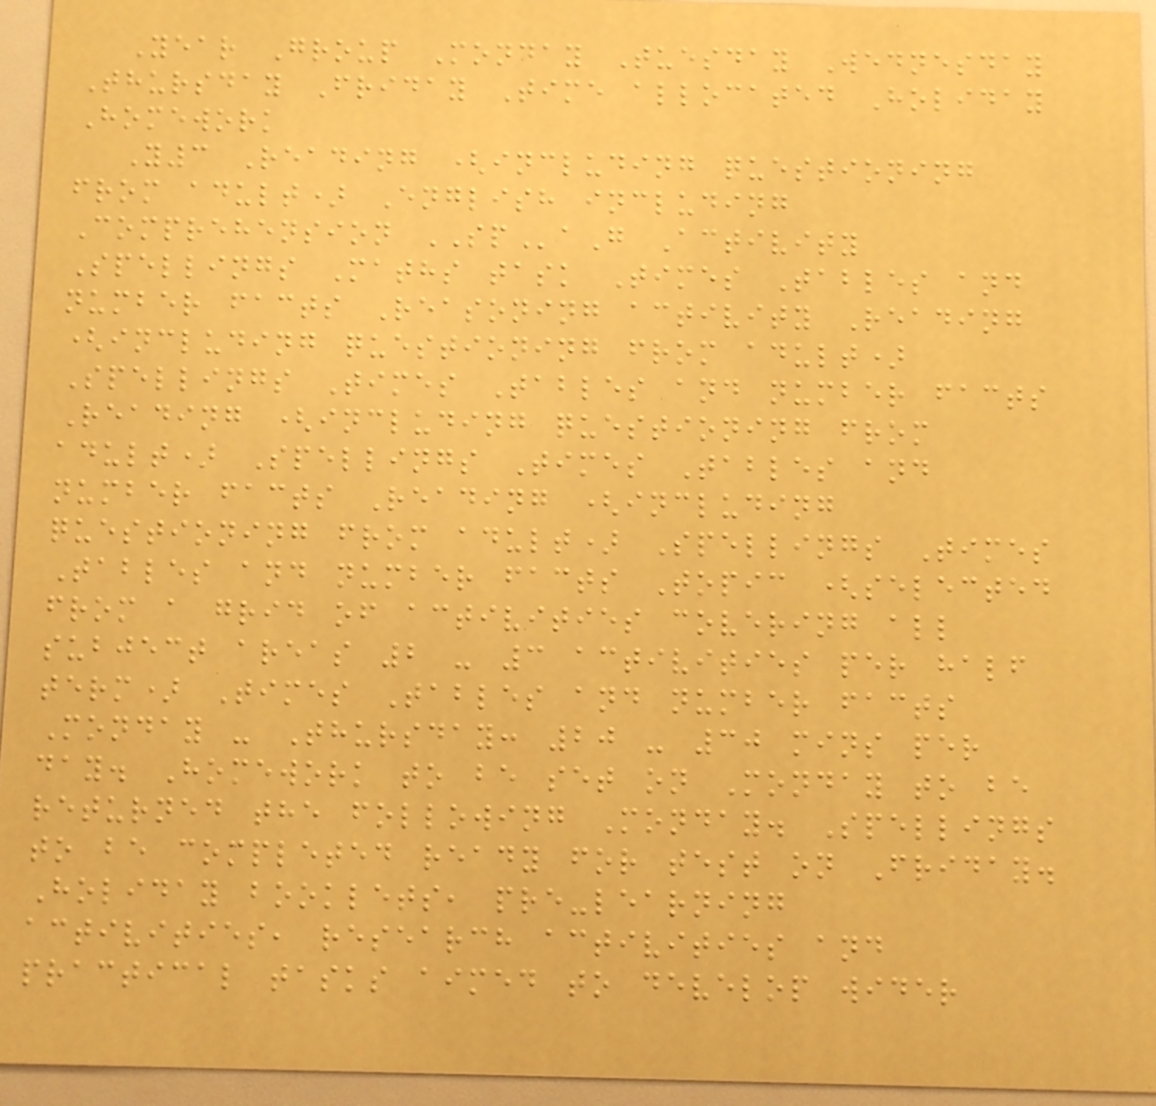Year Group Monday Tuesday Wednesday
Thursday Friday Time allocated Holiday
Homework
Y3 Reading (including questioning
from adult) English including
Comprehension SPaG Activity
Spellings Maths task Times Tables and
number facts Reasoning activity Reading
(including questioning from adult)
Spellings Times Tables and number facts
Reading (including questioning from
adult) Spellings Times Tables and
number facts Reading (including
questioning from adult) Spellings Times
Tables and number facts Topic (selected
from a grid of activities covering all
subject areas 2 - 3 activities per half
term) Times Tables and number facts
Monday - Thursday: 20 - 30 mins per
day. Homework to be set on Monday to be
returned the following Monday. Spellings
to be completed ready for test on Friday.
Holiday booklets, pre-learning
activities, research activities and
practical tasks aimed to develop wider
